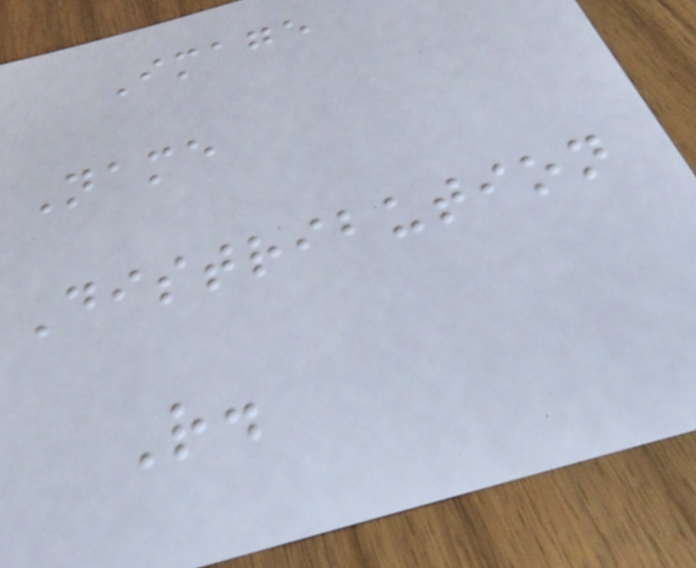Image
Name
Distribution
R.
